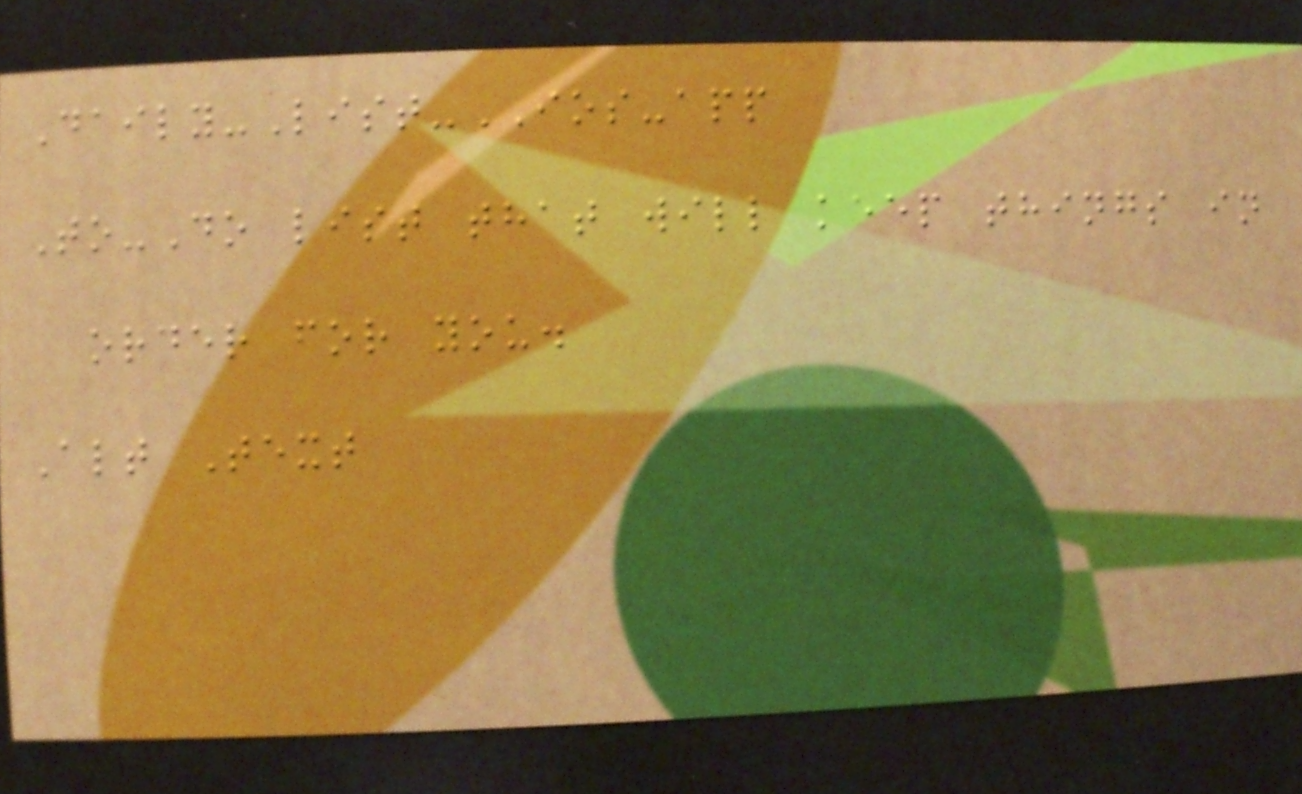Daily-List-IOS-app
To-Do list that will keep things in
order for you.
Alt Text
